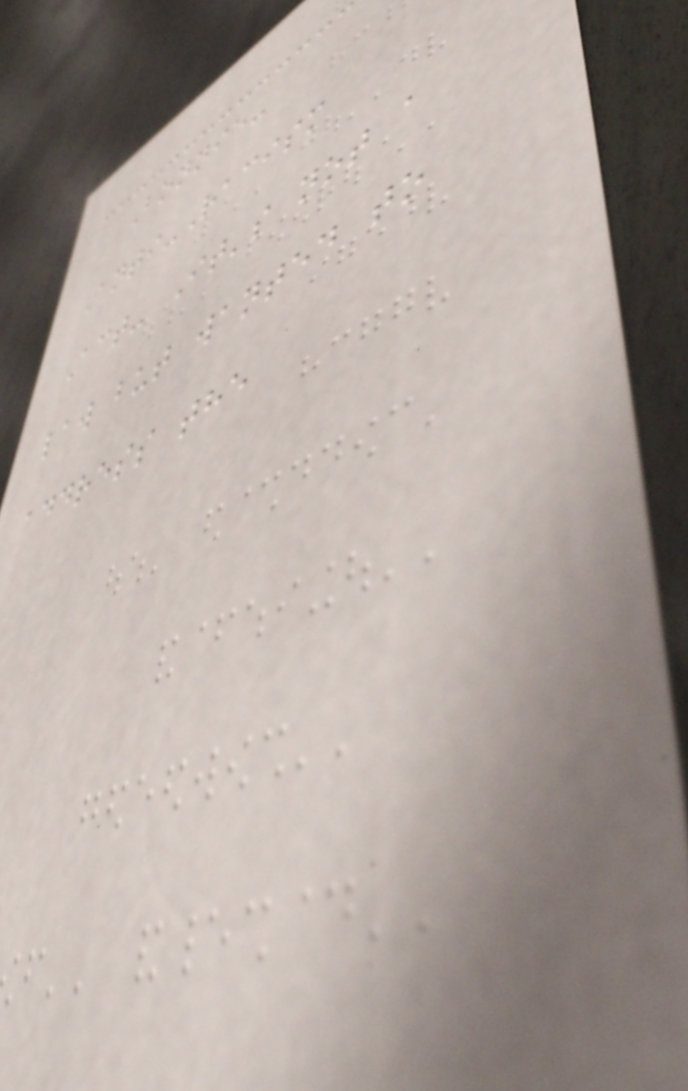Bonnie-
Anti-Racism
Act- It's not a
law but wanted to
address the
